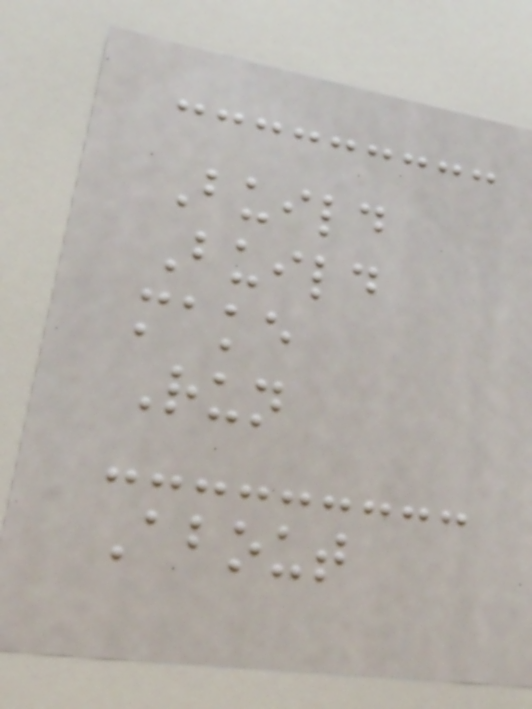Build
Build
make
Run
About
